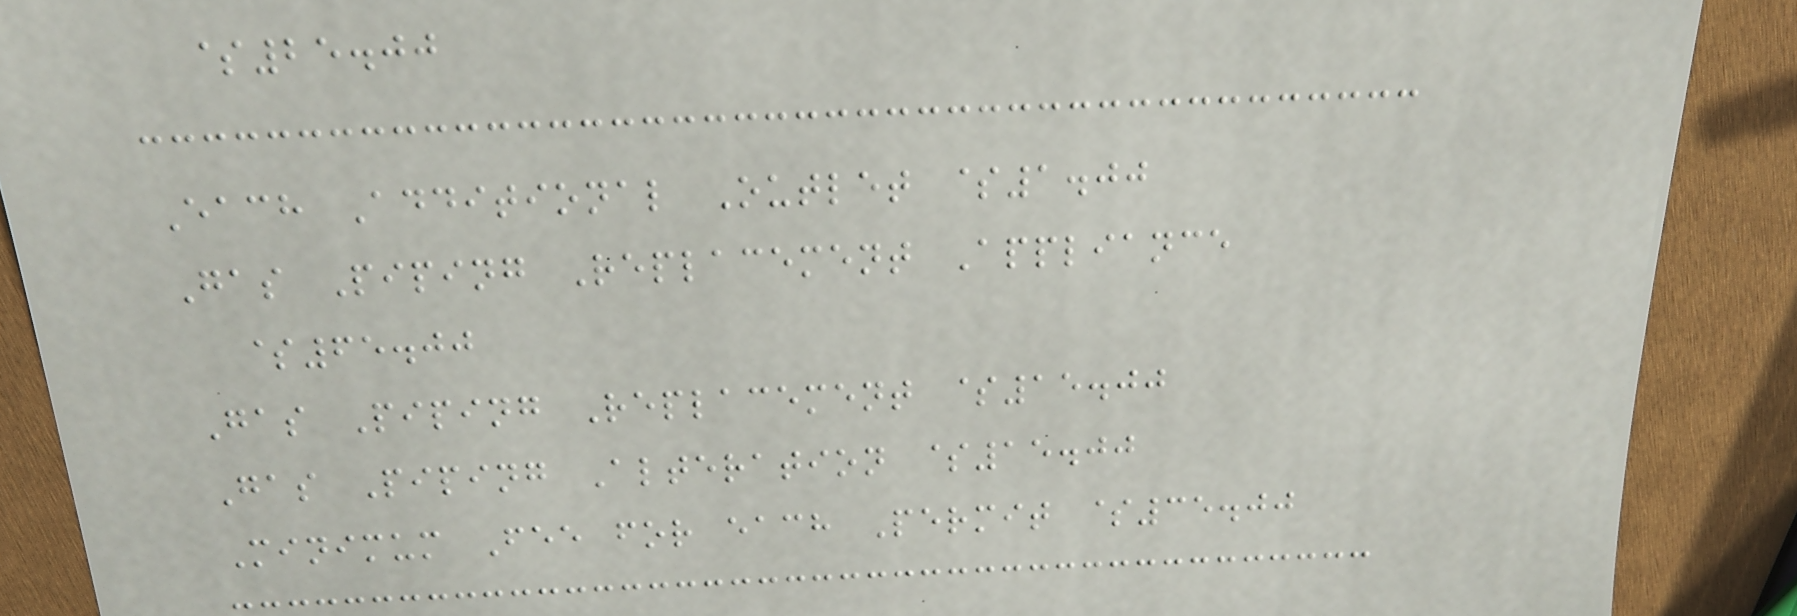$25.00
Each Additional Outlet $1.00
Gas Piping Replacement Appliance
$65.00
Gas Piping Replacement $15.00
Gas Piping Alteration $15.00
Minimum Fee for each Permit $35.00
